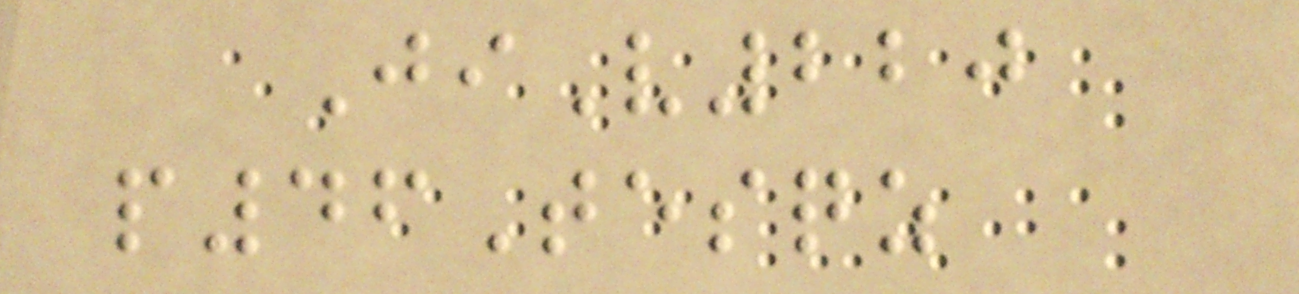JiV220
p46Tesqz
